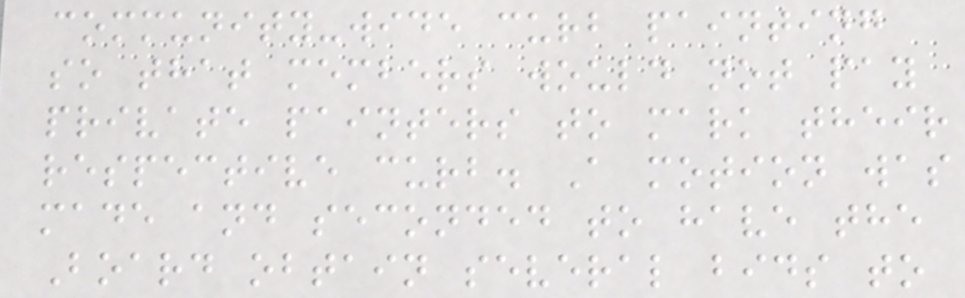community-wide curb painting
so that members would not pay
private painters to mark their
respective curb. A motion was
made and seconded to have the
Board obtain several bids to
